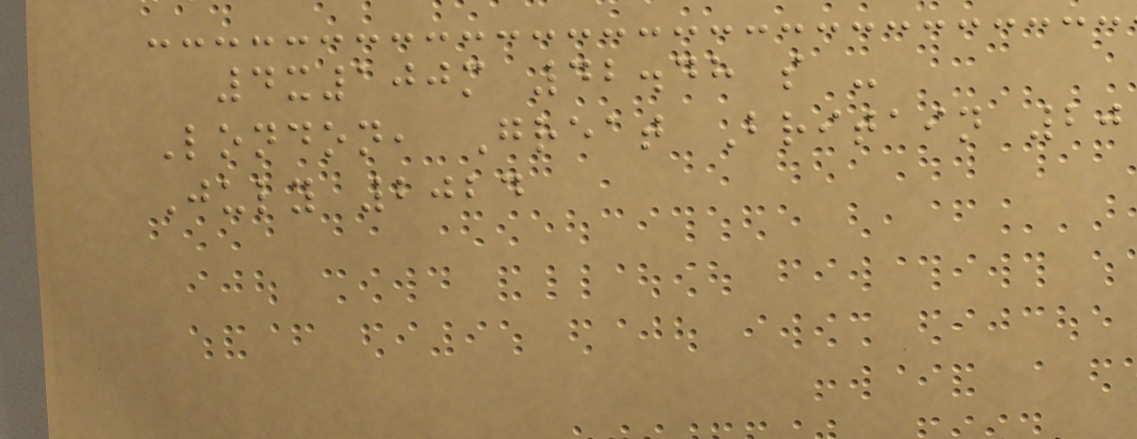4x100m 42.48 s -
London, Great Britain 20
July 2024
